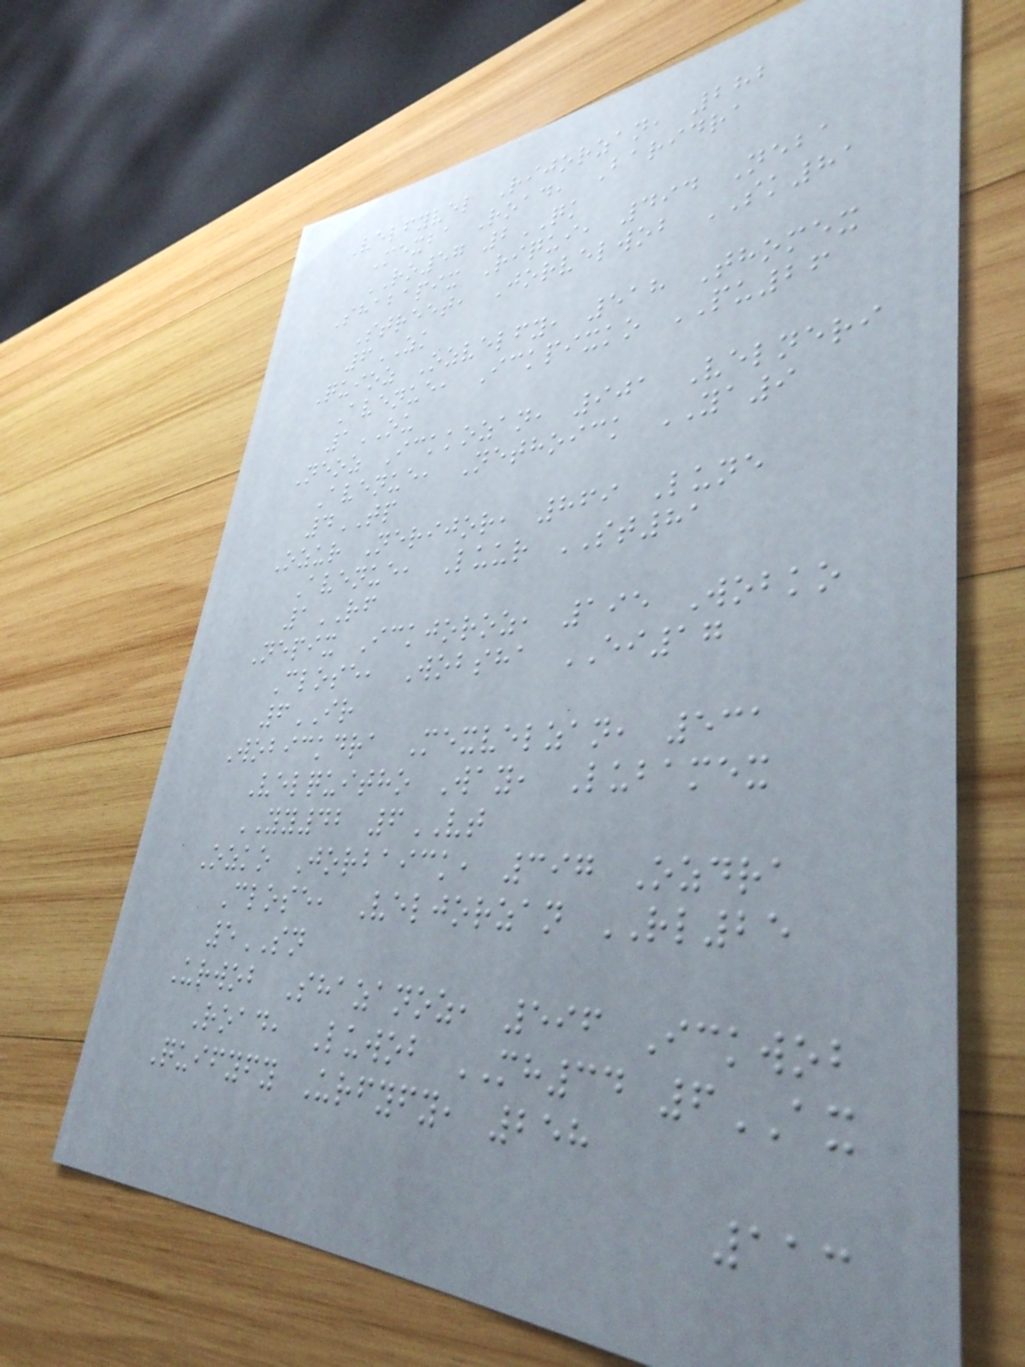Velfyvel Rijorzan, 282
Mexba Road, Baridra
RO57 2QK
Shabapix Riqui, 494 Neba
Street, Jorvelwob SK81
6ZK
Quioz Ozvelfy, 518 Thomex
Avenue, Ickpixko PU26
1OU
Neoz Ickkozan, 901 Velneri
Avenue, Nethoick YA9
4TP
Ozur Nerijor, 869 Lune
Avenue, Luur ST81
1RF
Nepix Ickjoroz, 195 Wobko
Close, Wobsha EI17
6IR
Wobickdra Mexvelzan, 531
Velquitho Way, Lubamex
YY42 6VT
Ozko Jorbaick, 397 Ozdra
Close, Veljorzan RL25
5SN
Urwob Shazanoz, 596 Ickwob
Road, Luwob MH34 6AX
Quifyfy Urfyfy, 258
113
